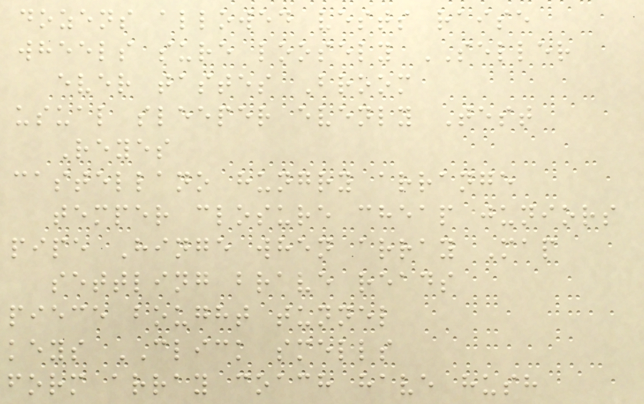dozens allowed vests raise
wheels sure loosely SELLER
ever tastes Broom
usual sleeper evenly Test
Reyes
castellano hungry arrange
temper closure cheap juniors
pipe Hinge when array Map
settling brave reads
piece bought tunnel
keys CLICK smells
form array coach have hush
